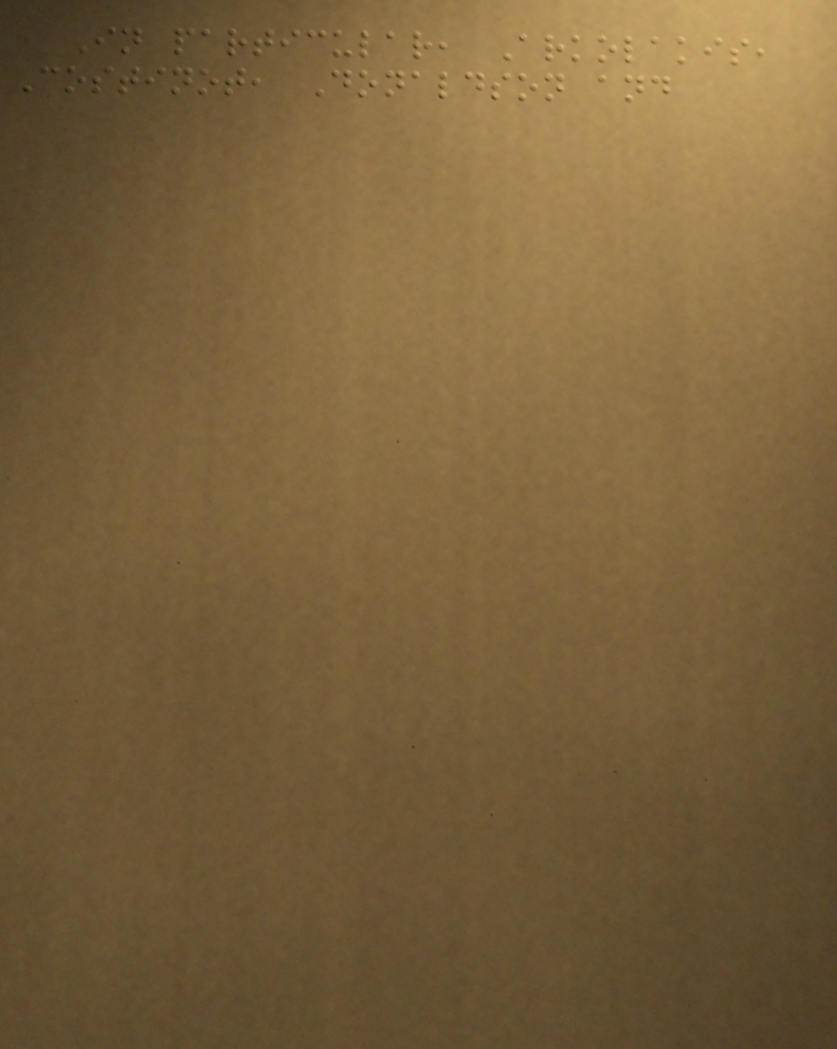In particular, Arkolakis,
Costinot, Donaldson and
